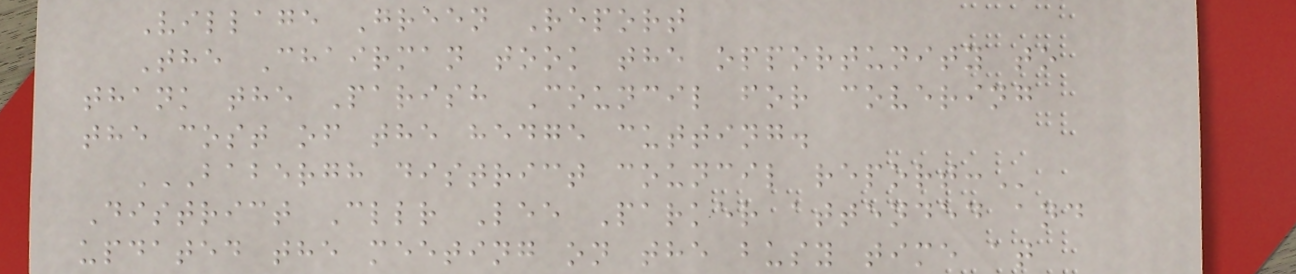Village Green Report
The Chairman took the opportunity to
thank the Parish Council for covering
the cost of the hedge cutting.
BABERGH DISTRICT COUNCIL REPORT:
District Cllr Lee Parker attended and
updated the meeting on the busy time at
